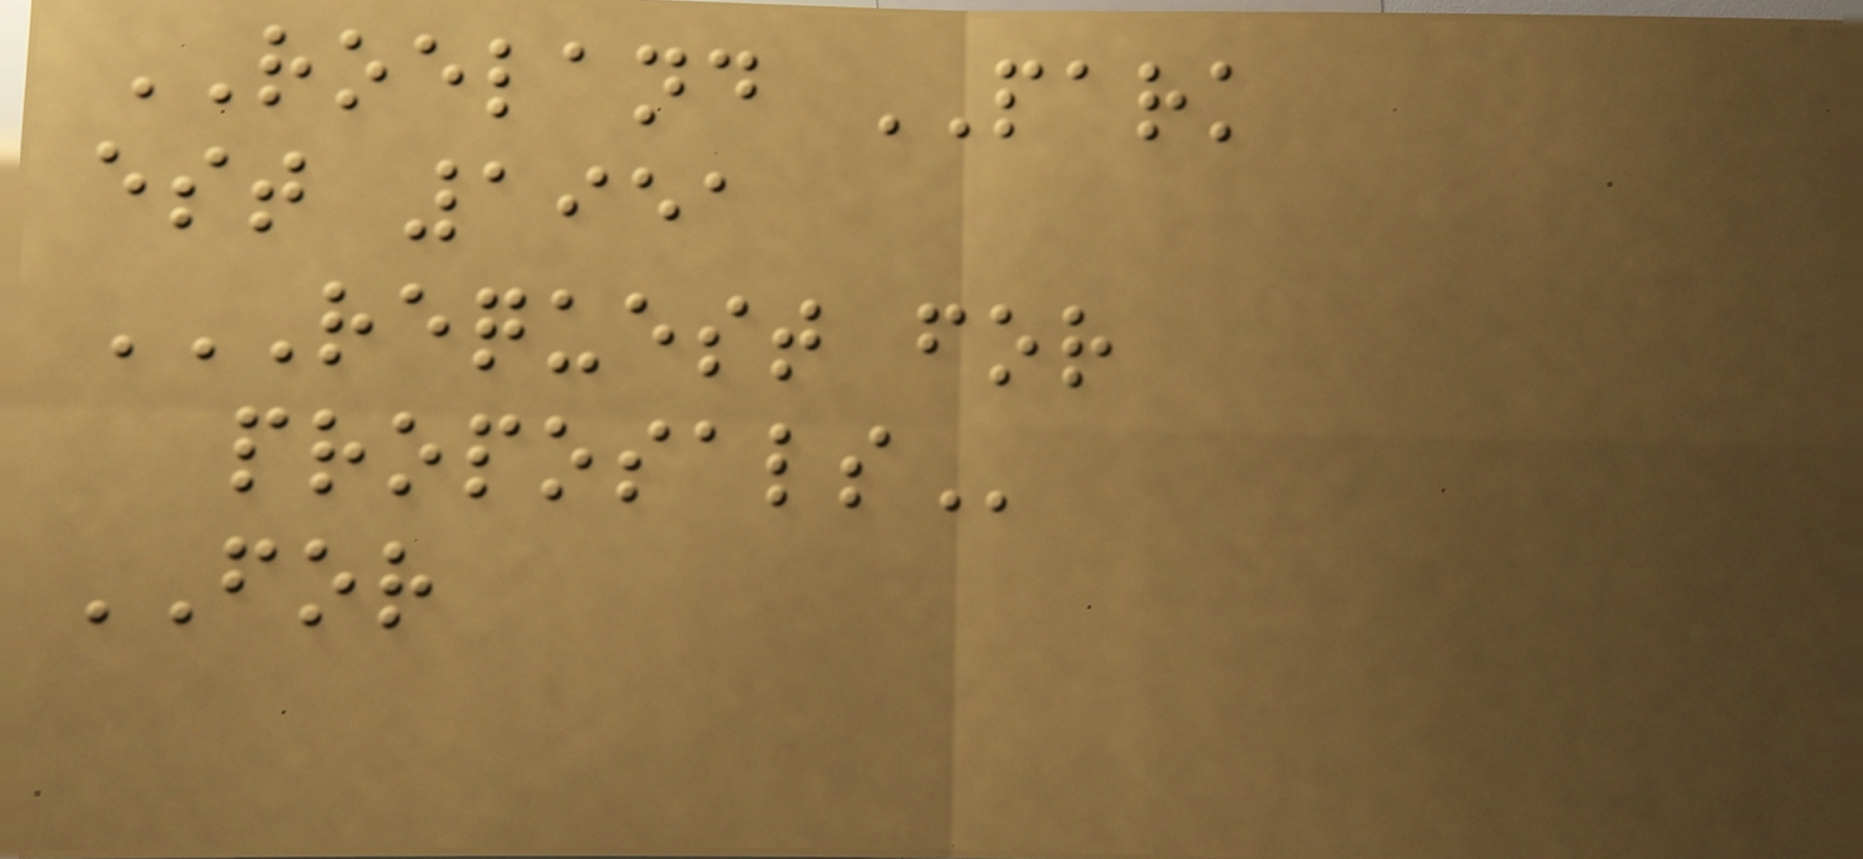ROELAND PARK
est 1951
REQUEST FOR
PROPOSALS
FOR
